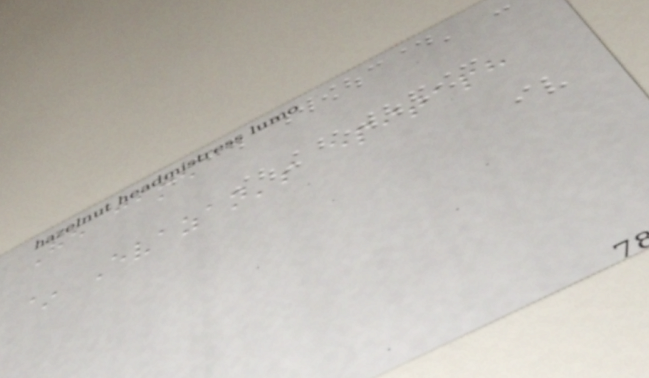He came
~ Evazan's epitaph
